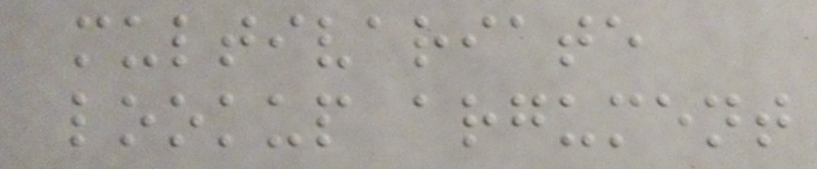multivariate
lookup argument
